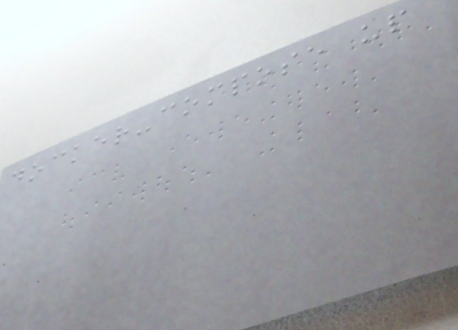docker-compose up
